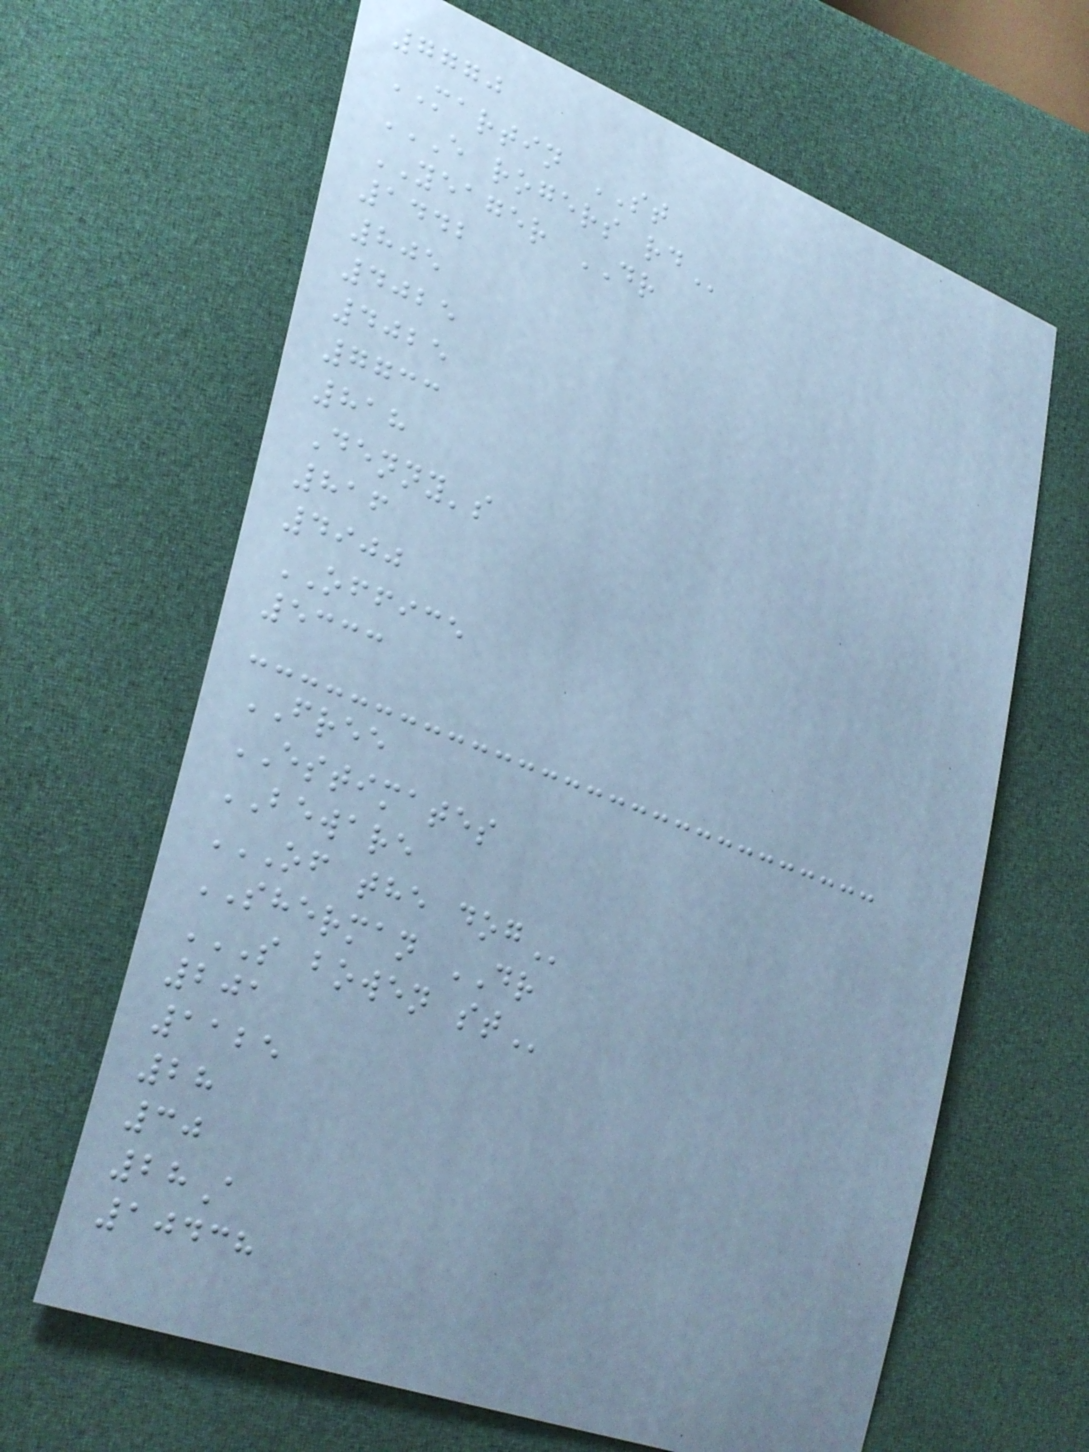7770
MARTIN ST
E ROGERS RD
YEAGER DR
1442
805
4025
4025
7733
818
Denny's
816
4900
OFFICE
5333
FREE
ESTIMATES
BEWARE
OF THE DOG
SHERMAN DR
S BOWEN ST
201
1125
28
30
28A
10438
